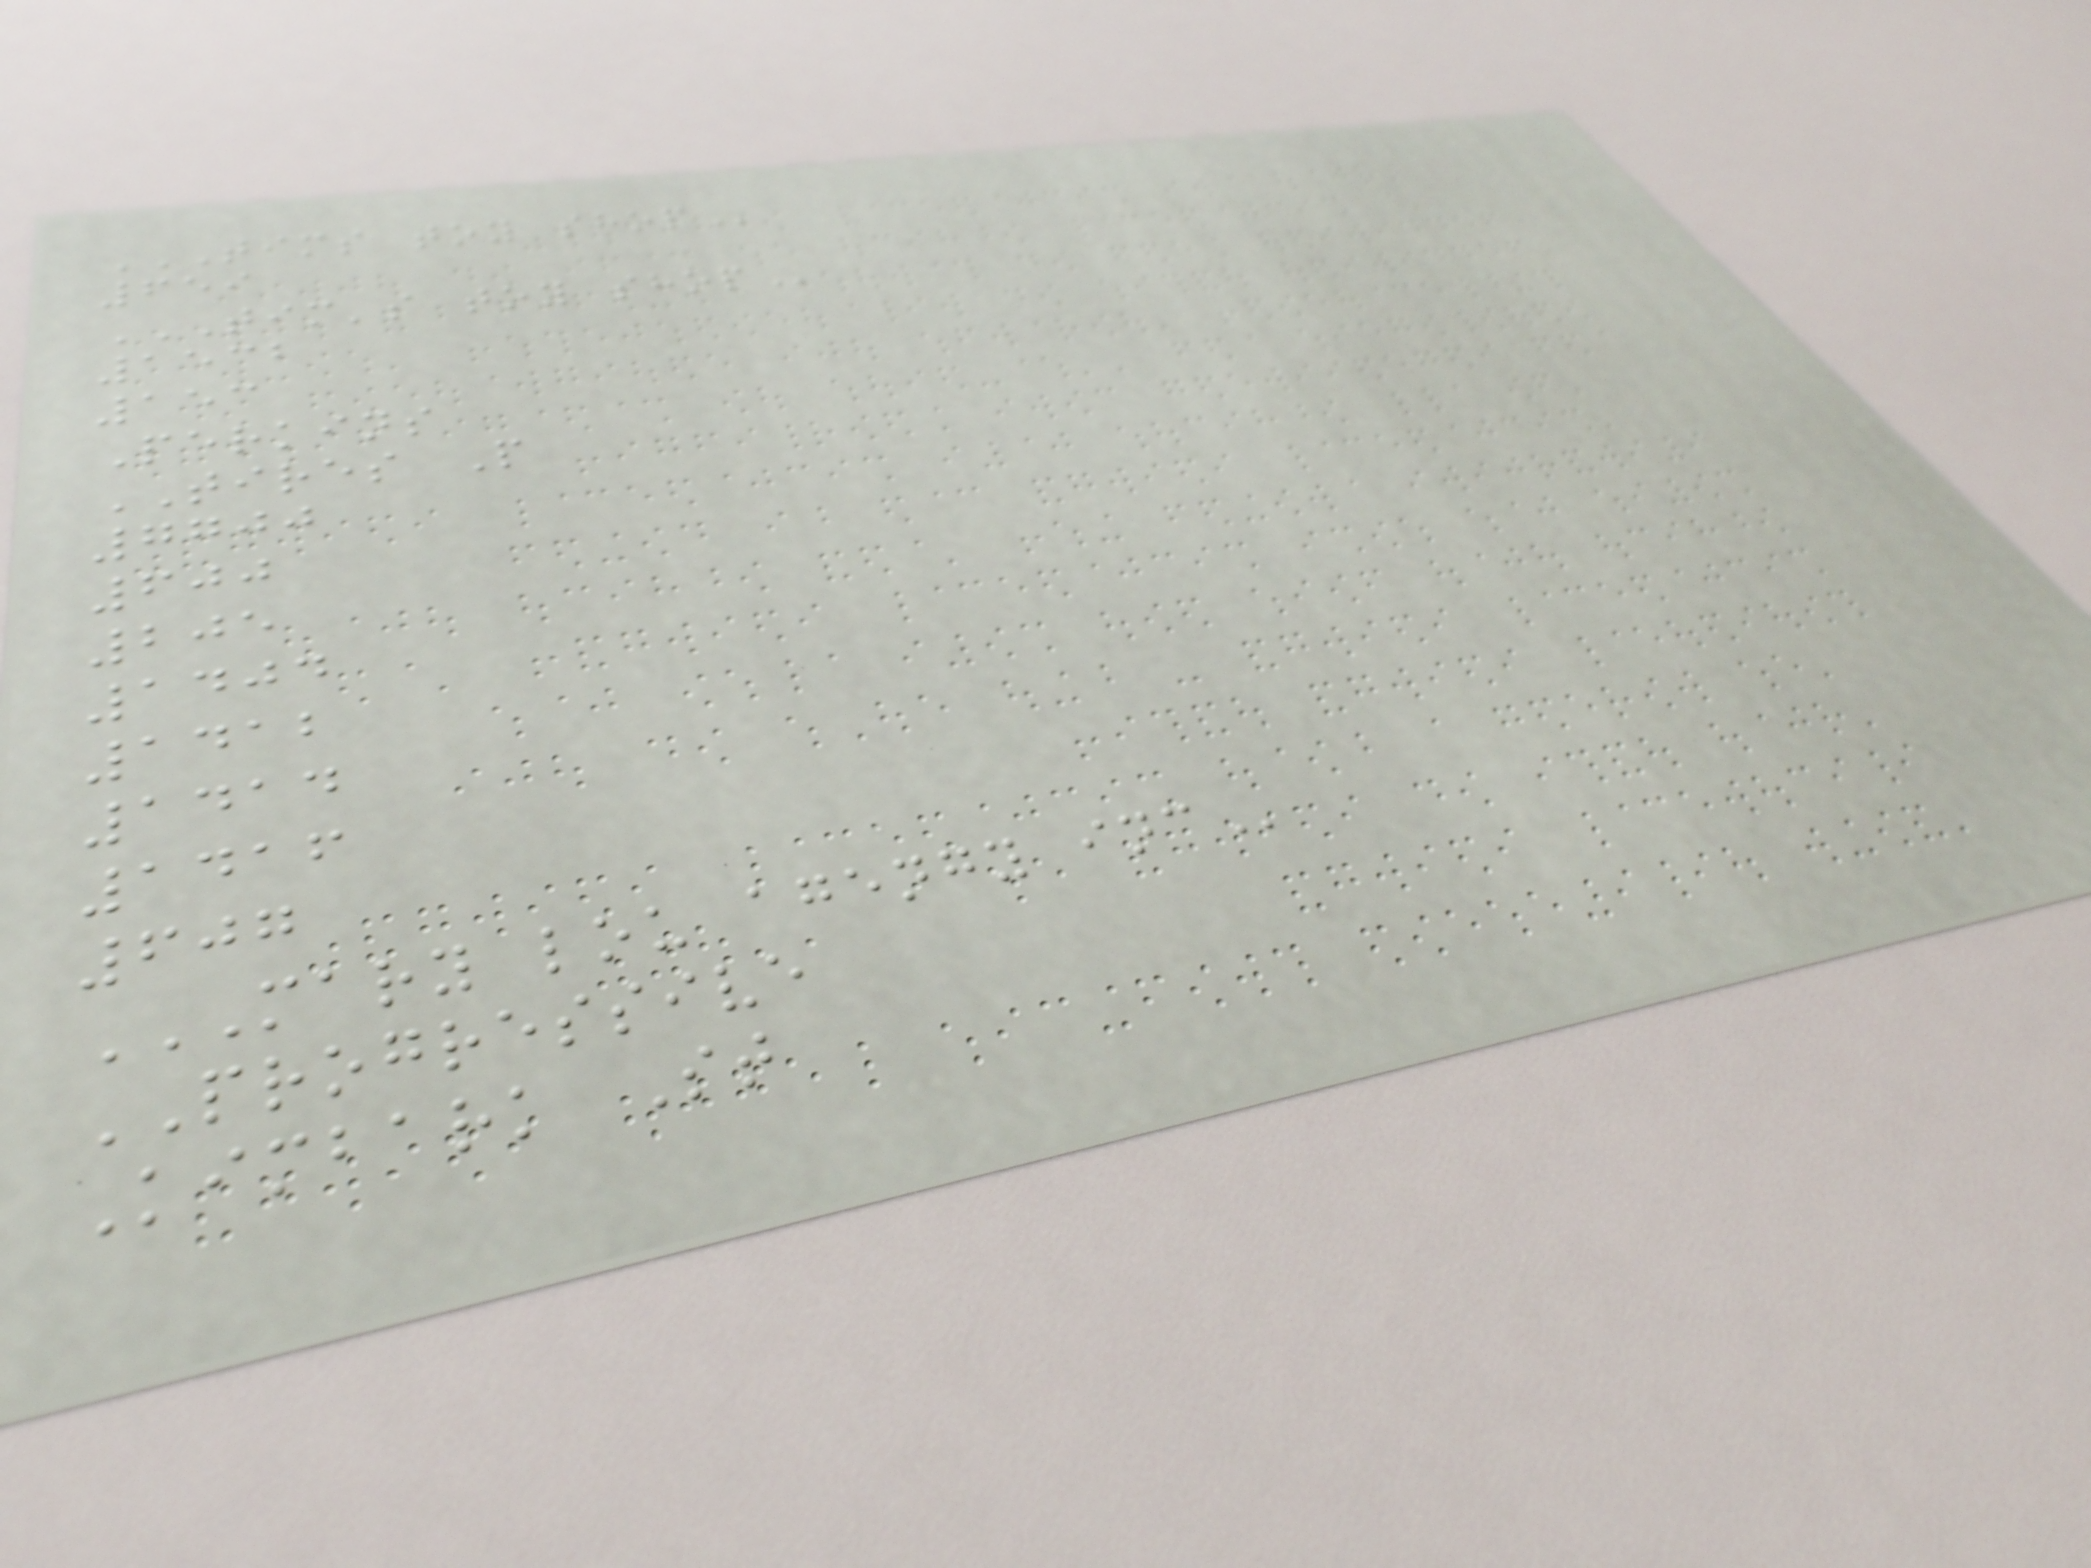TIMS TOY SHOP
659
TIM'S TOY SHOP
1532
153
Perkins
TIRES P
7700
600
205
1404
1412
1414
1416
607
MARY LOU AGENGY INC
PROGRESSIVE
Kimbark St
